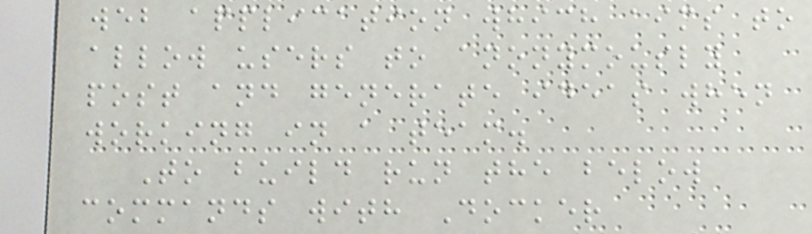web application which aims to
allow users to anonymously
post and generate ideas when
working in a team.
To build run the below
commands with Docker
